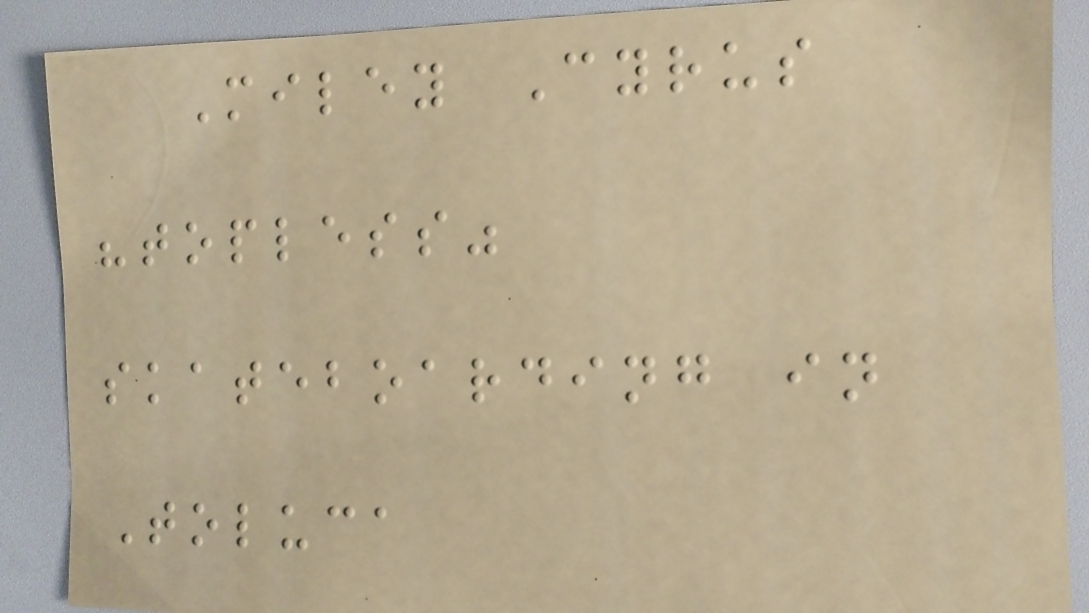Miley Cyrus
"topless"
skateboarding in
Toluca
